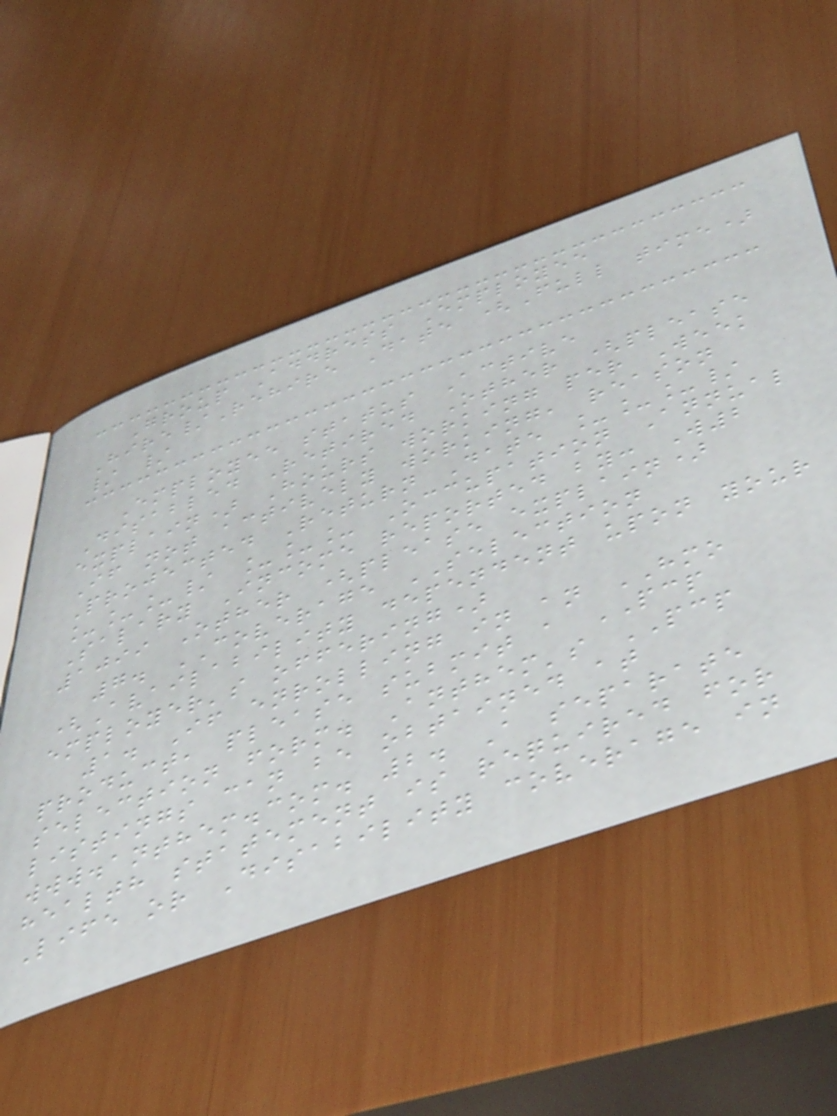Group Address Employee
Hire/Rehire Date (Full time)
/ /
Employee status Active
Disabled Retired Other (please
explain) Hours working per Week
If not actively working, reason
Projected Return Date ___/
___/ ___ Occupation Annual
Salary Income reported by: W2
1099 Other (please explain)
7. COVERAGE SELECTION
(Availability dependent upon your
employer's offering)
1. If enrolling in an HMO
product, please submit a PCP
selection form. Anthem's PCP
listings can be obtained at
www.anthem.com. 2. A separate
health statement is required for
Life or Disability coverage in
